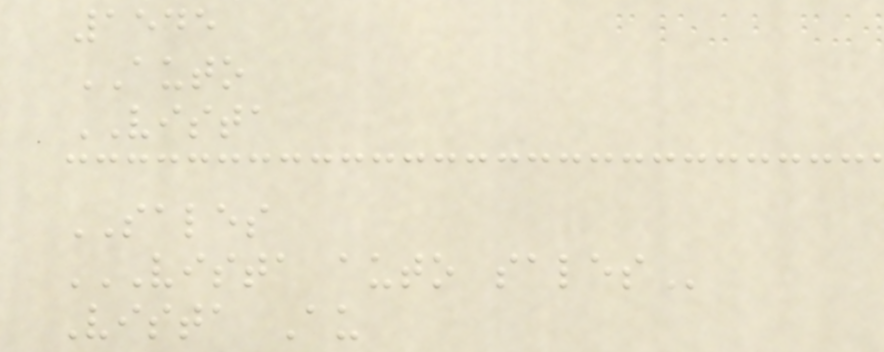1545
AUTO
VISTA
SALES
VISTA AUTO SALES
Vista Au
